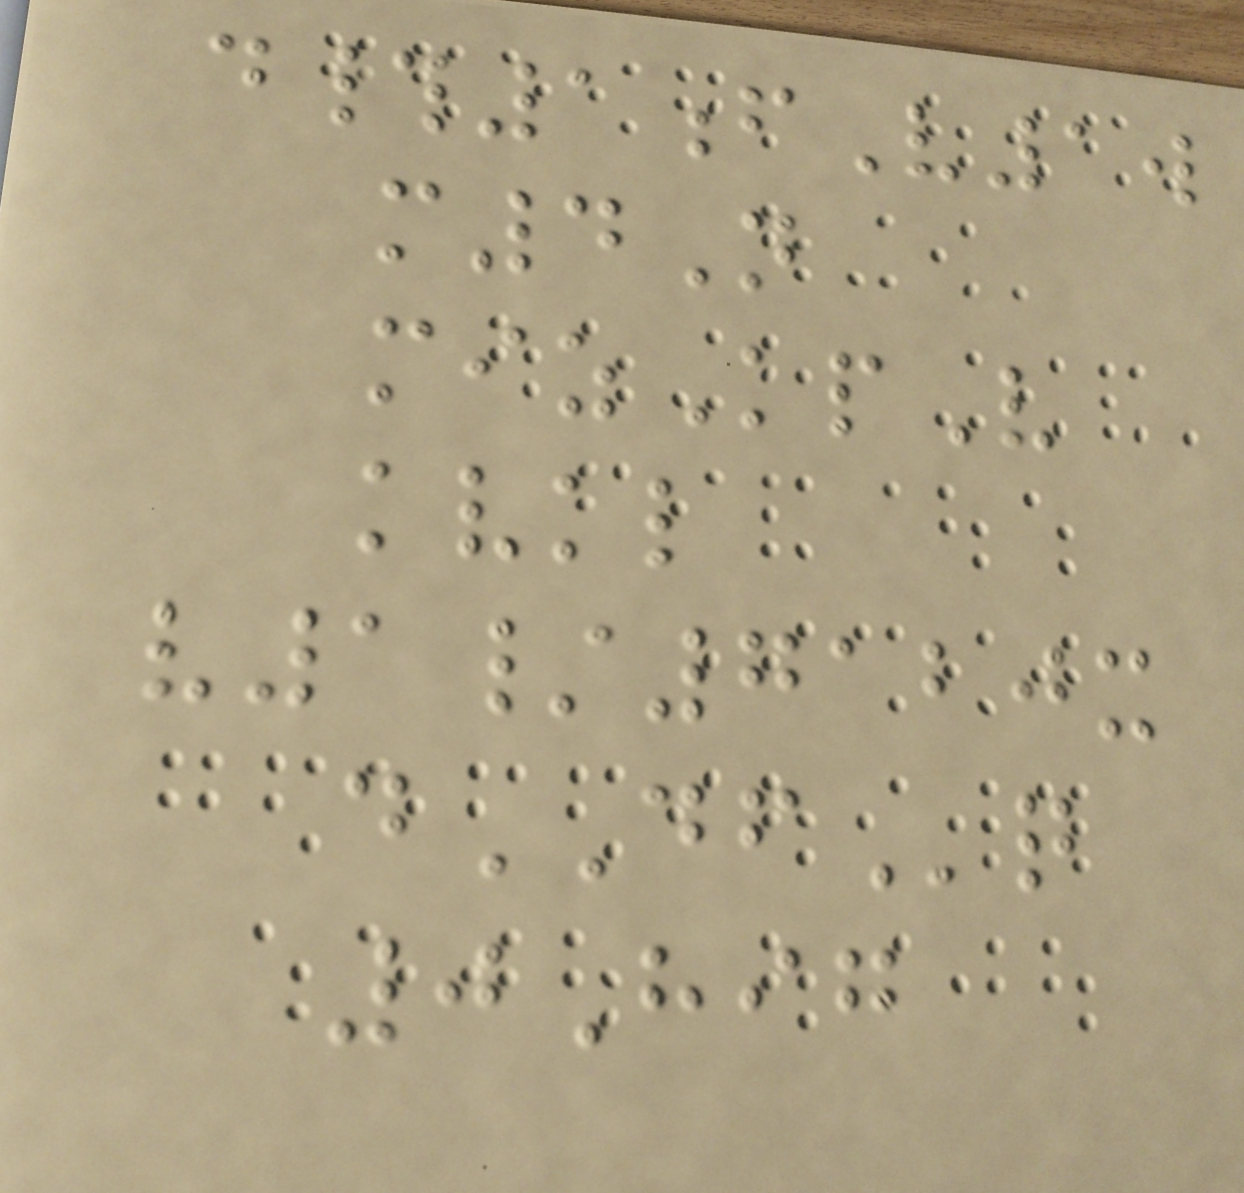d#1fV1w
m4N
mizKpV
kvkl
v1/7120x
dDFq
0Hig
